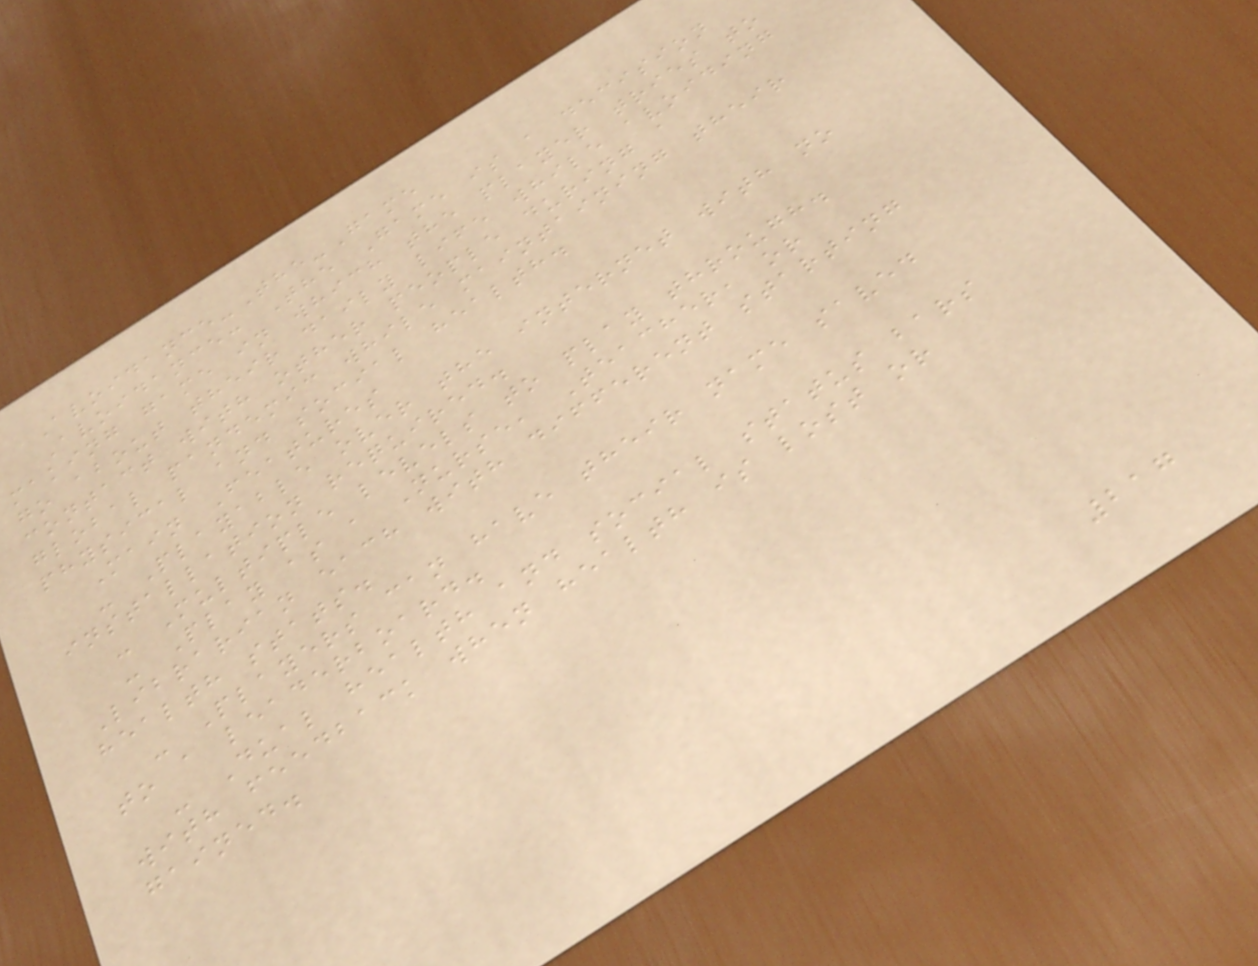Avoidance-The-Game
Avoidance: The Game is a decision
making game in which the player tries to
go about their daily life while avoiding
contact with other people during a
global pandemic while maintaining their
physical and social health.
Main Features
- Playable over the internet with no
installation required.
- Multiple levels to play through.
- Play as a Nurse, Teacher, or
Librarian each with different starting
health stats.
- Players can have their name saved
to a leaderboard.
- Dual health and social status bars
with feedback when health is lost or
gained.
217
